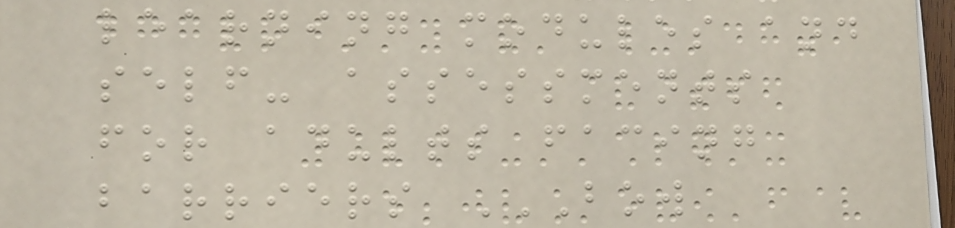learning modules and
self- assessments
for adults facing
barriers BOW
